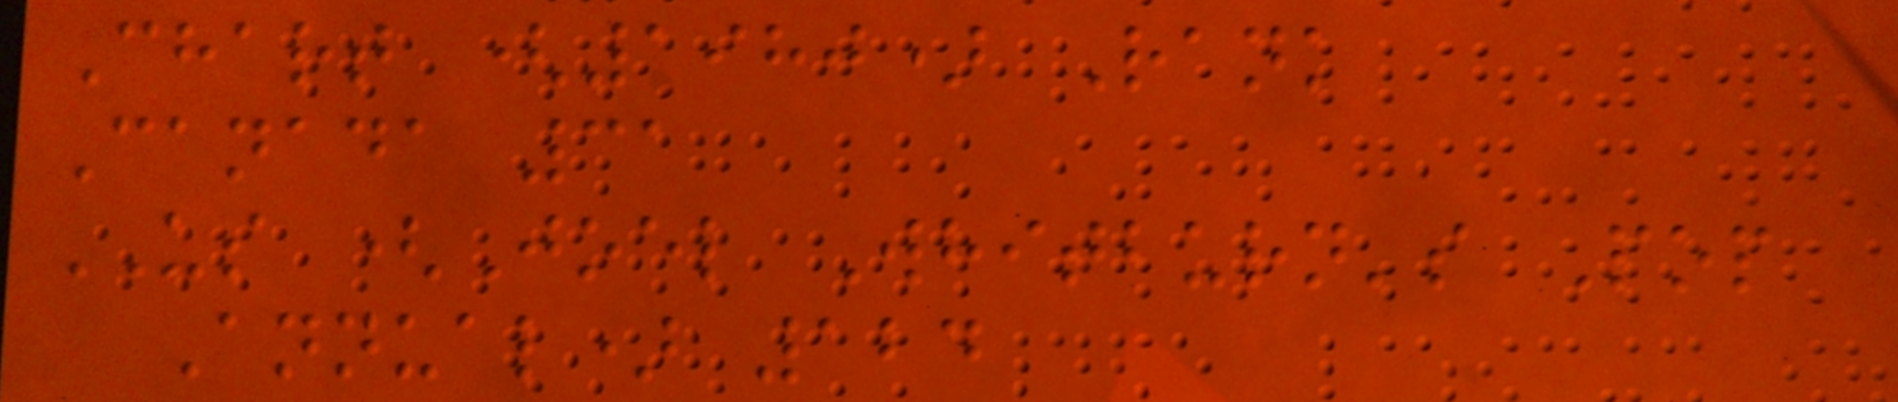Chart (1980) Rank
Canada 31
US (Joel Whitburn's Pop
Annual) 124
